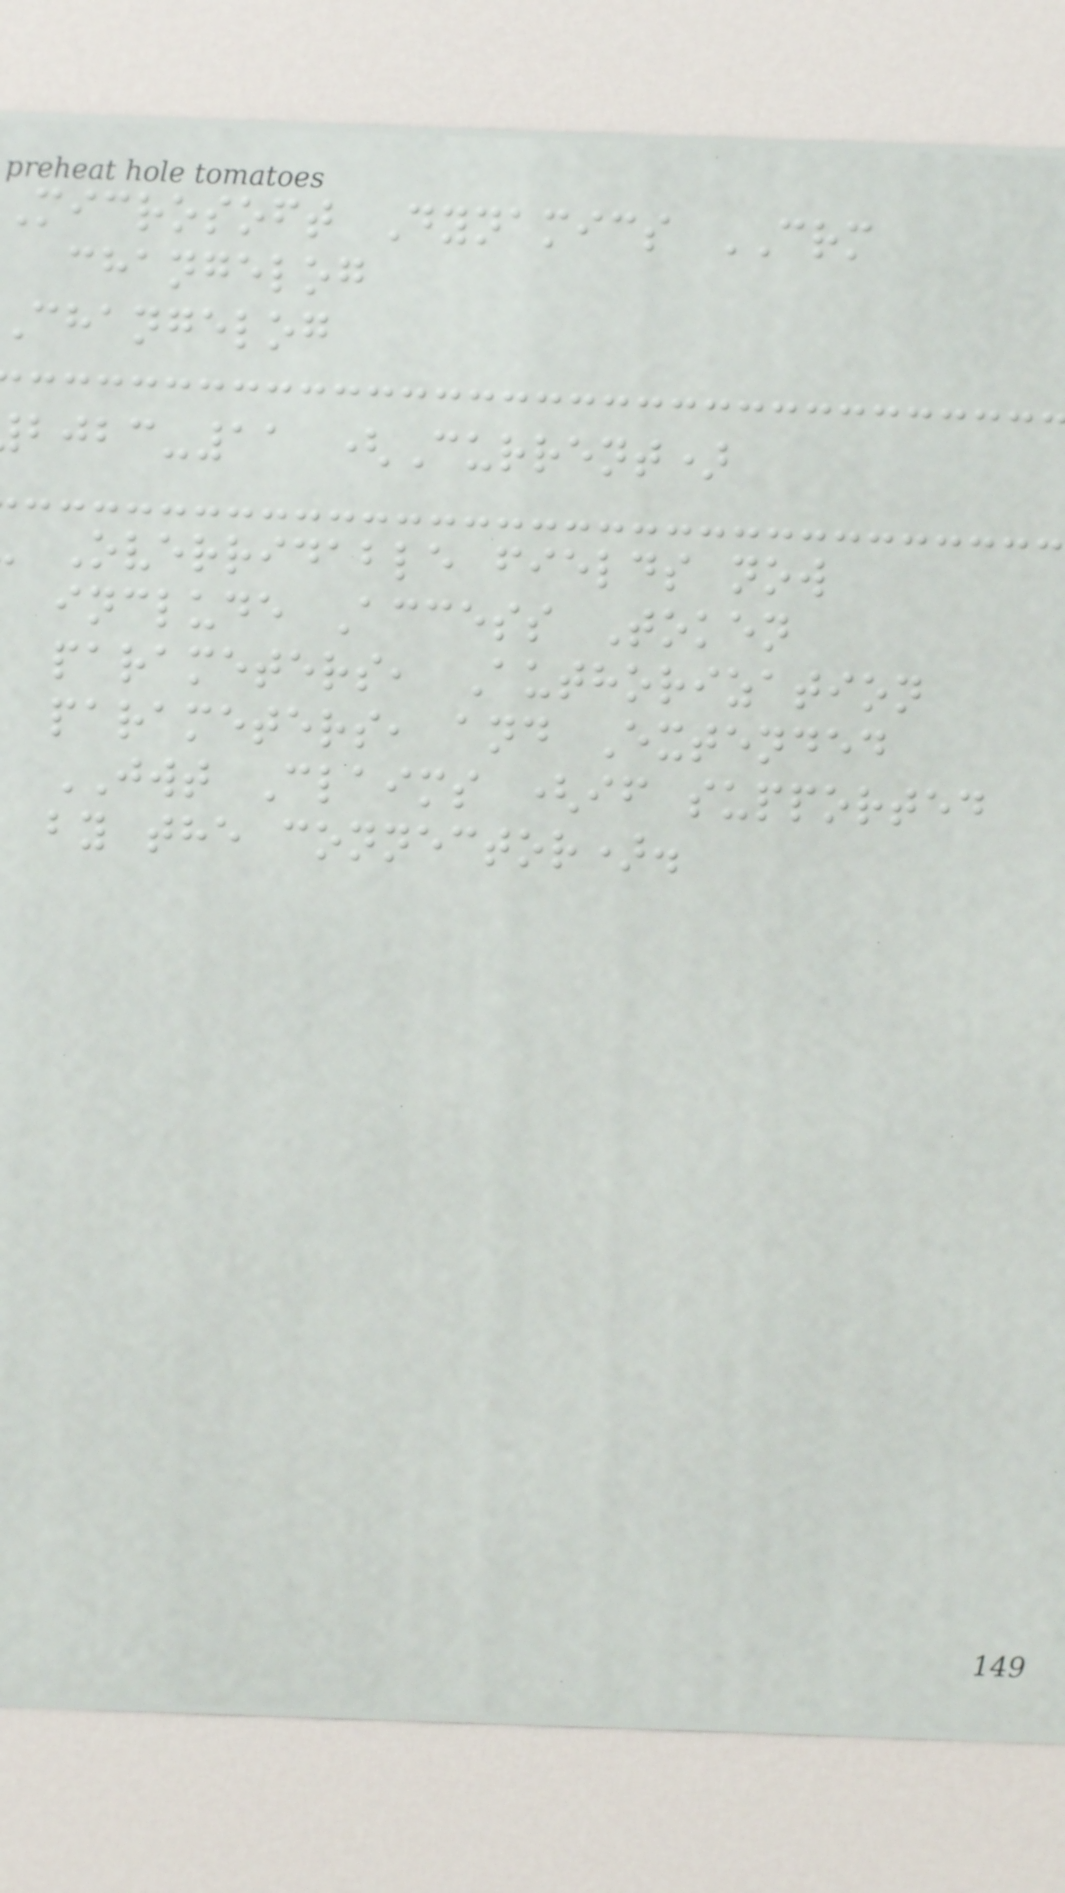Microsoft Dynamics CRM
changelog
changelog
-11 (Current)
Overridable fields now
include Access Token
parameters, Authorization
parameters, and Extended
JWT Claims (if supported
by the connector).
